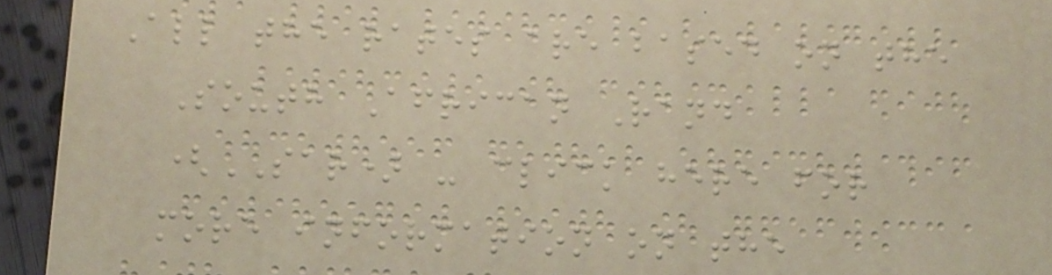All the rates are based on the
South African Rand
(SAR) - click here for
more information on the
